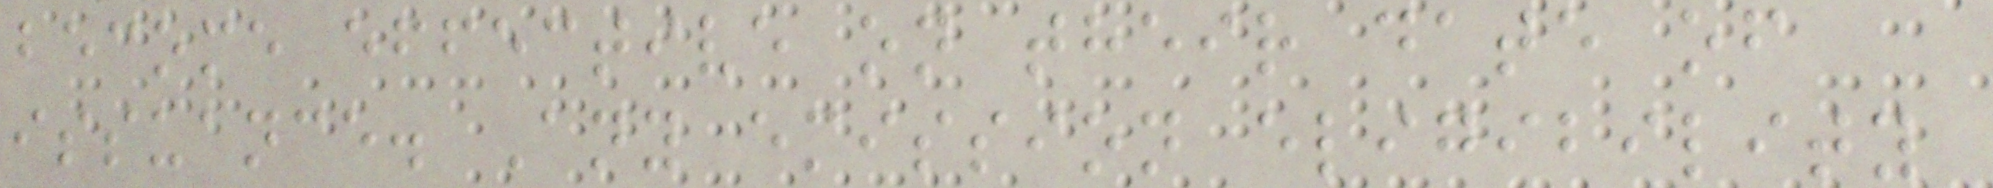become effective on their date of
issuance. Any emission eligibility
